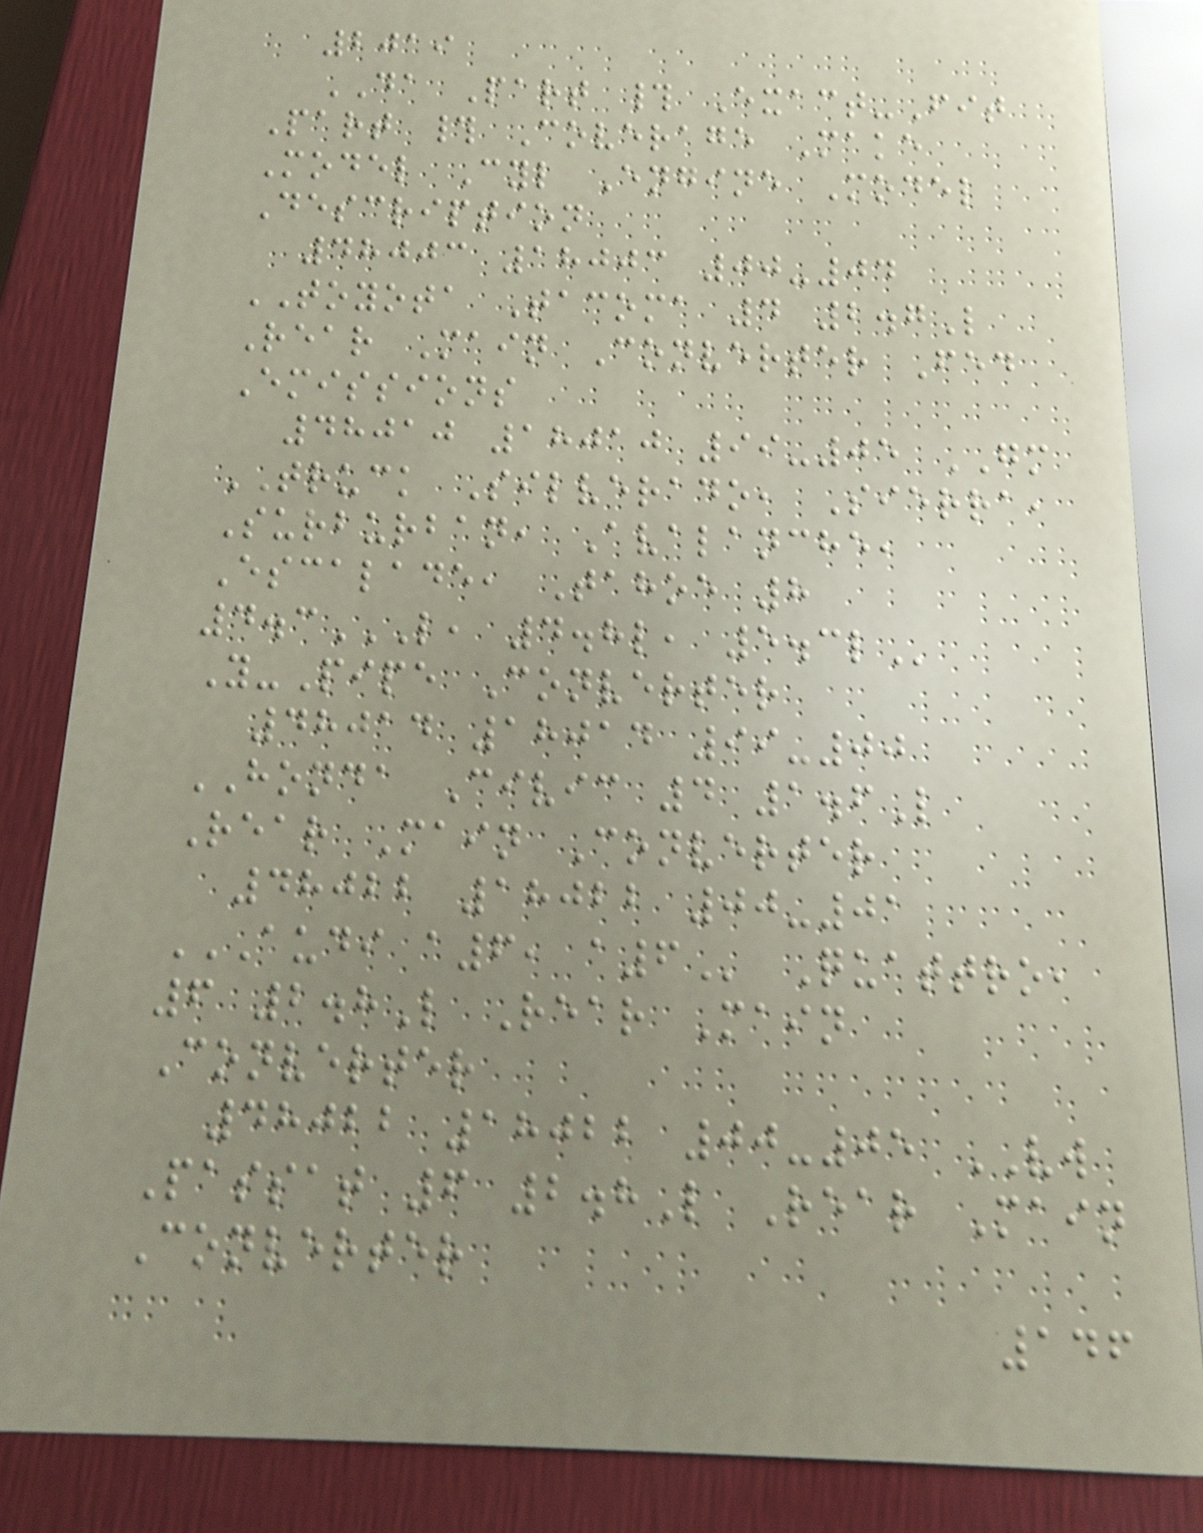2019
DA Part # Exact-Fit
Part # Coverage Make
Model Cyl Engine Model
Description
48003 18003 00-04
TOYOTA Tacoma 4 2.7L
Rear Main Converter Fed
Emissions
48010 18010 99-05 GM
TRUCK Silverado, Sierra,
Surburban, Avalanche,
Escalade, Tahoe 8
4.3L, 4.8L, 5.3L
Y-Pipe Converter
48014 18014 99-00
HONDA Civic 4 1.6L
Rear Main Converter
48022 18022 00-01
AUDI A6, A6 Quattro,
6 2.8L Rear Main
Converter
48022 18022 00-05 VW
Passat 6 2.8L Rear Main
Converter
146
